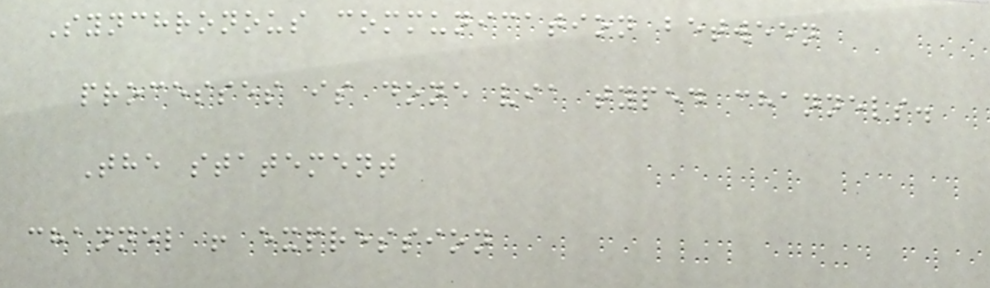Synchronous communication between
processes is done via typed channels.
The statement
channel ! expression
